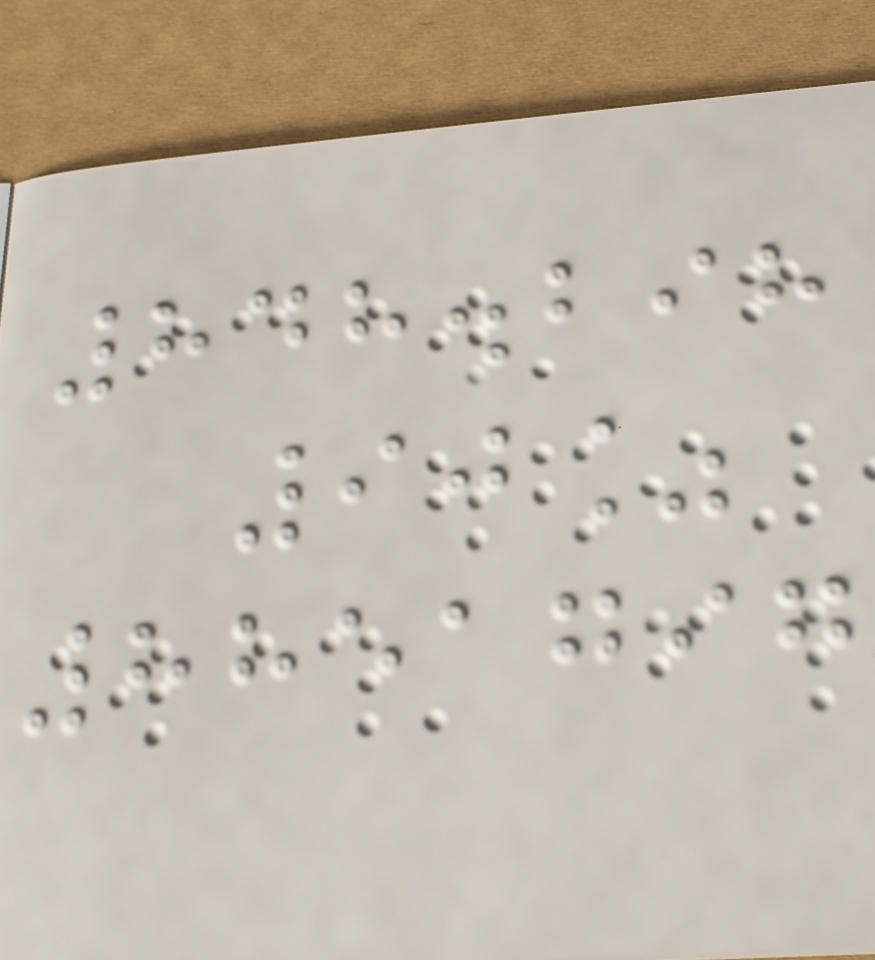848.298
90%
8851797
